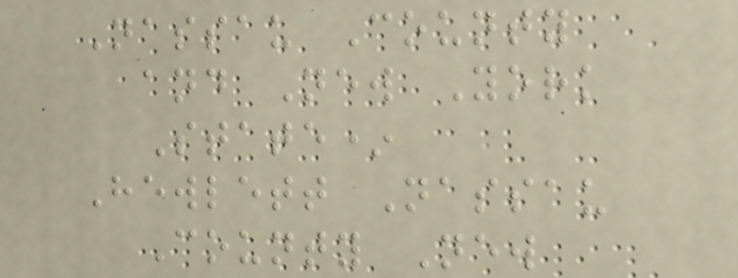Nassau County
and New York
State*
Hewlett Nassau
County New
